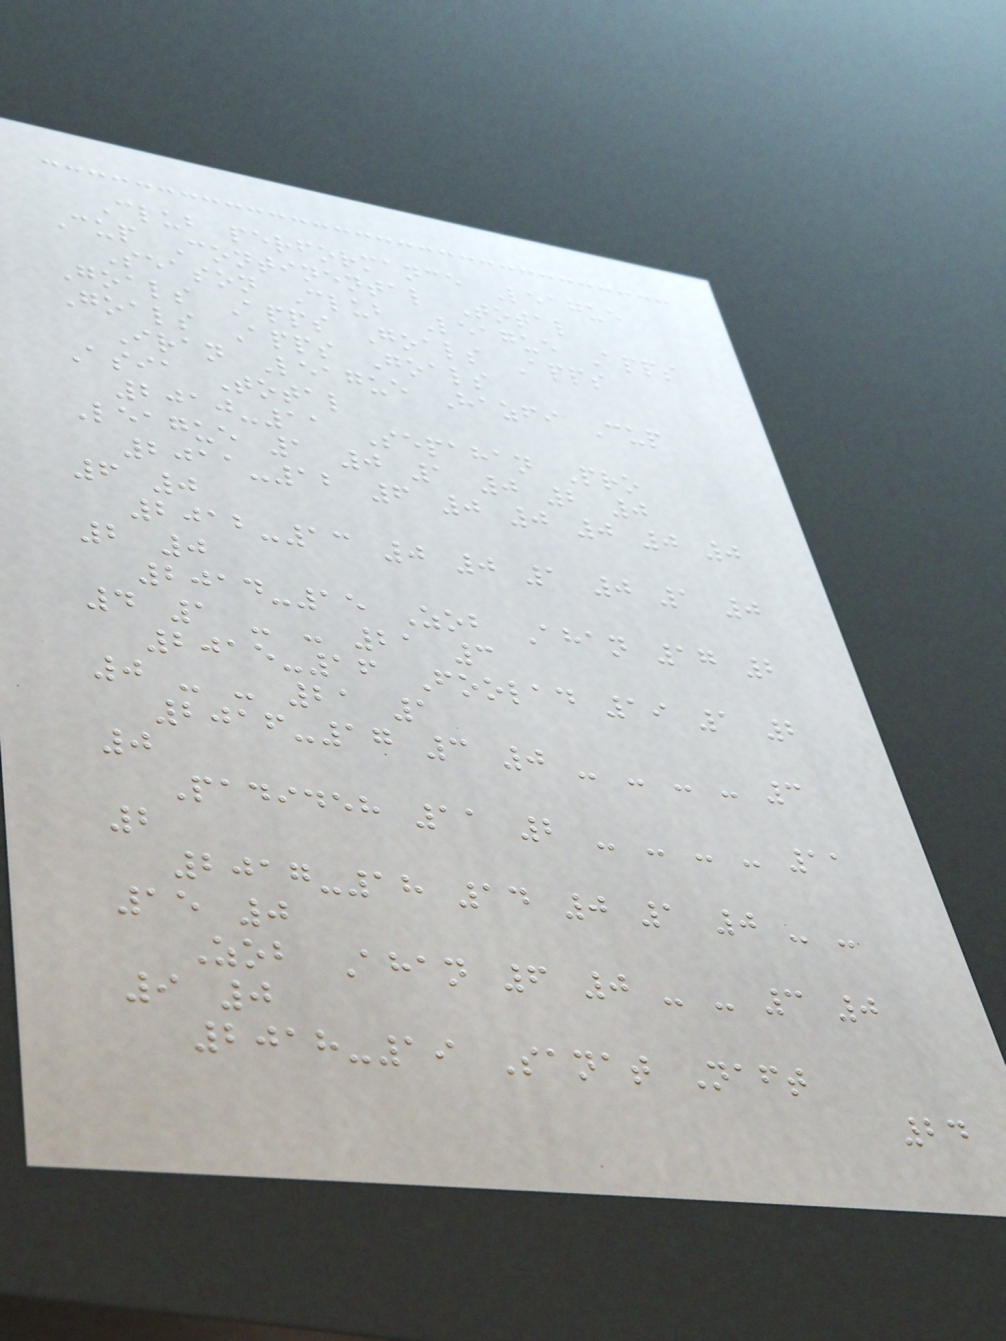Club performance League
Cup Continental Total
Season Club League Apps
Goals Apps Goals Apps
Goals Apps Goals
Iran League Hazfi Cup
Asia Total
2010-11 Sepahan Pro
League 1 0 1 0 2 0
2011-12 6 0 0 0 0 0
6 0
2012-13 0 0 1 0 1 0
2 0
2014-15 Zob Ahan 17 2
4 1 - - 21 3
2015-16 Foolad 19 1 2
0 - - 21 1
2016-17 3 0 - - - - 3
0
Padideh 11 2 - - - - 11
2
2017-18 14 0 1 0 - -
15 0
Zob Ahan 6 0 - - 3 0
9 0
2018-19 Sanat Naft
24
